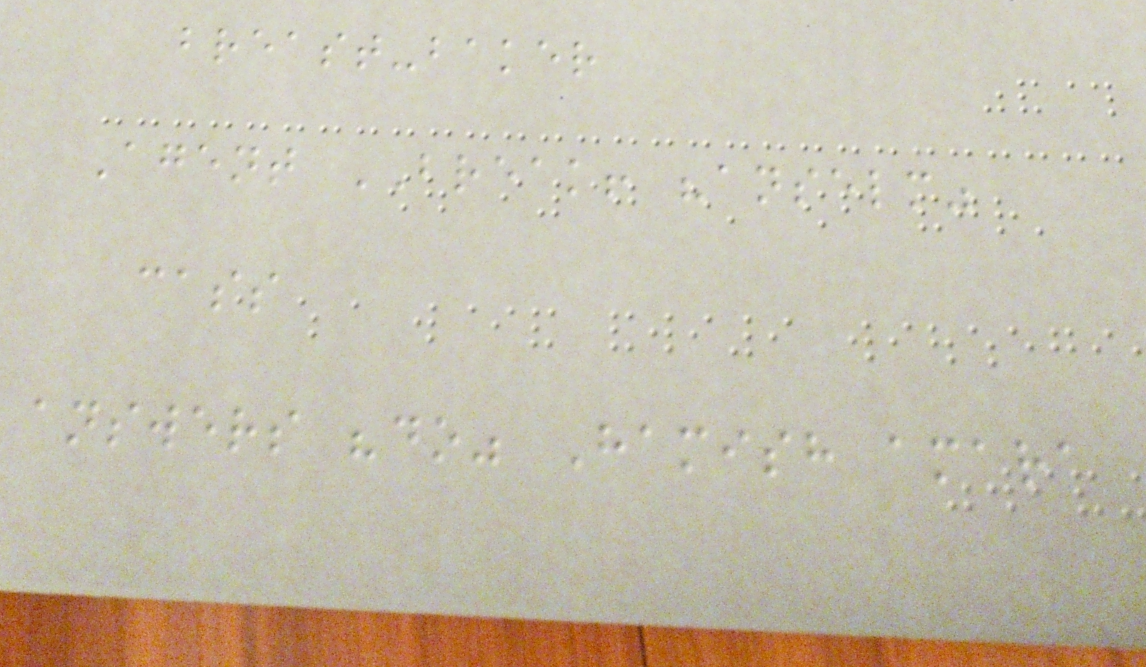breast-baker
Agent BREAK! "anselm"
cass
answers "do" Hamish amara
